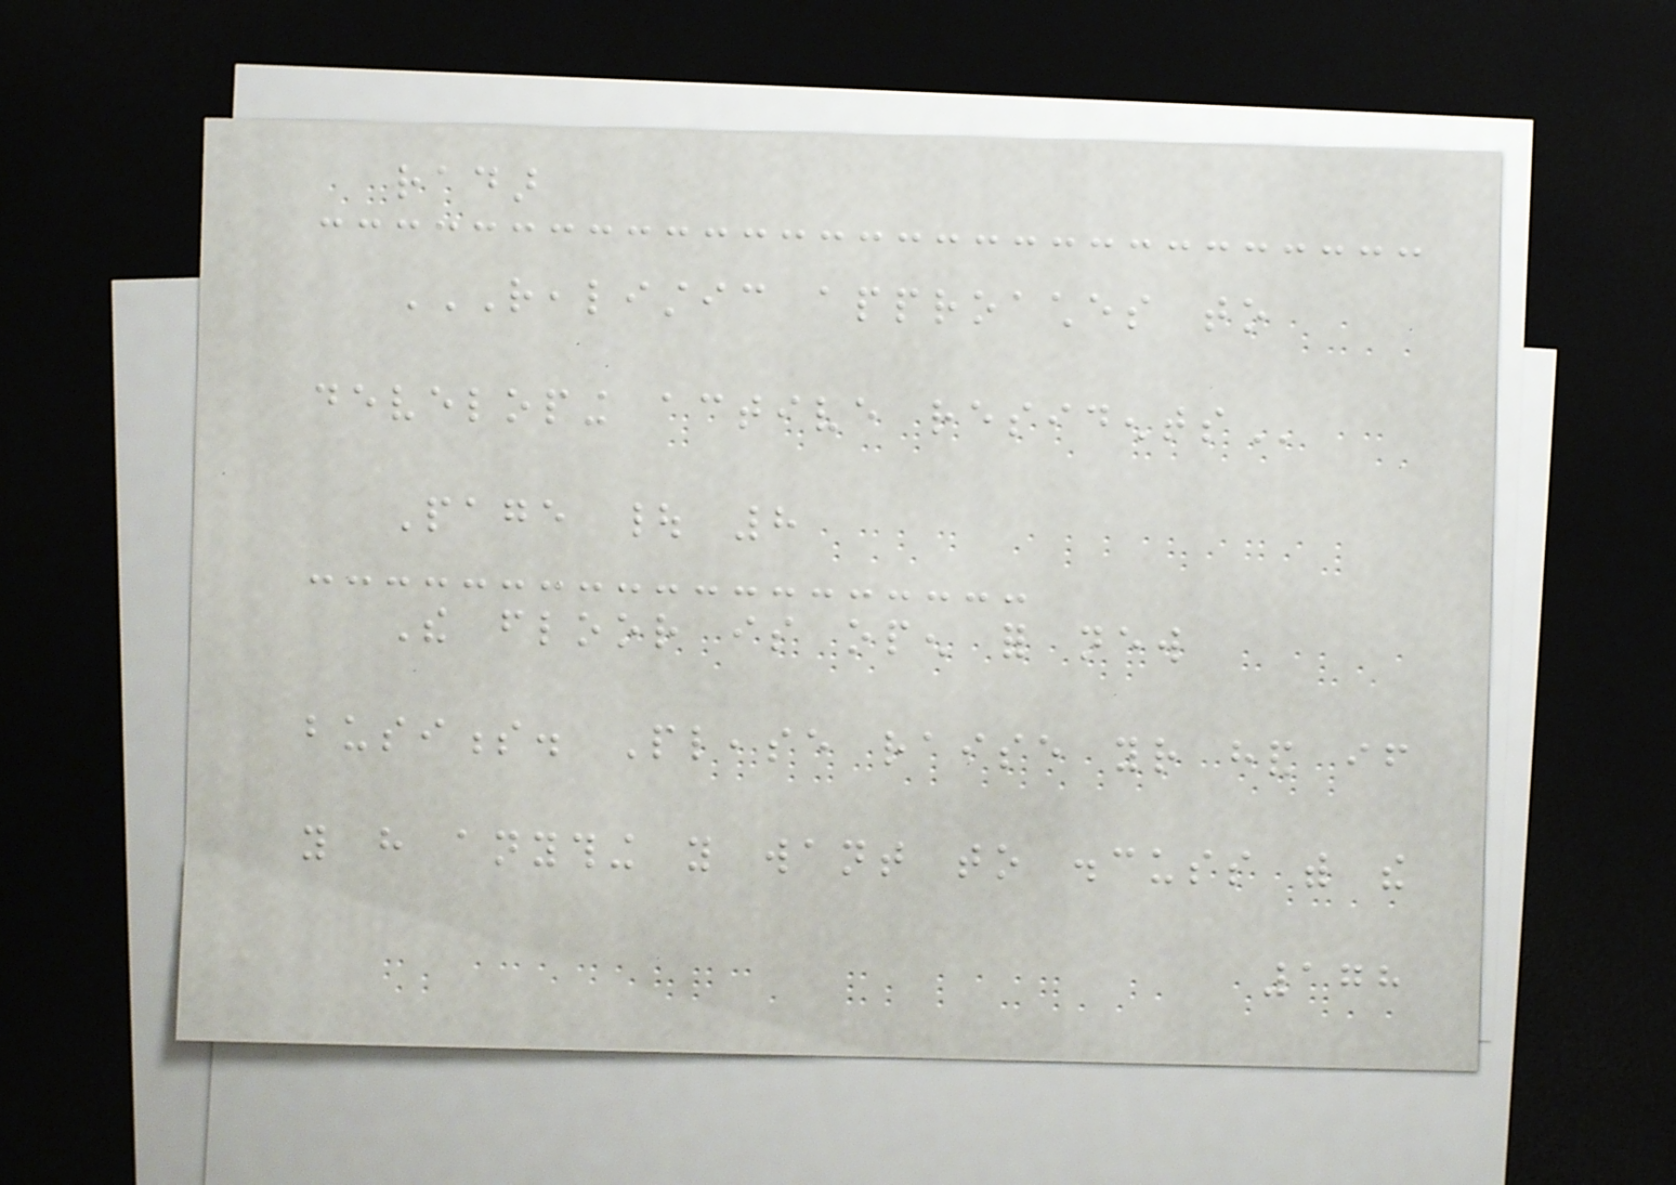radar
REALISTIC APPROACHES TO
DEVELOPING ACTIVE RESIDENTS
Page | 8
The floor is open for new
business. Please raise your hand if
you have anything you want to discuss with the
178
